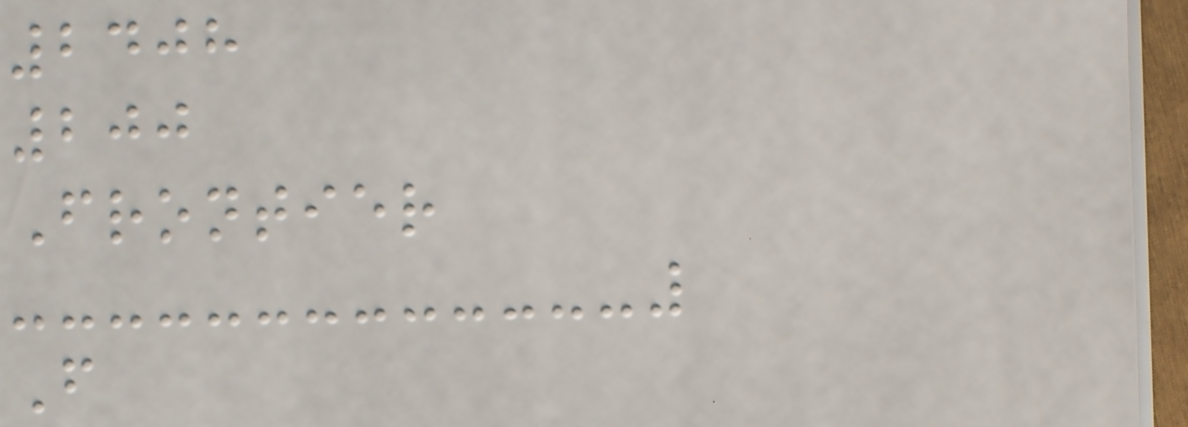2408
200
Frontier
F
